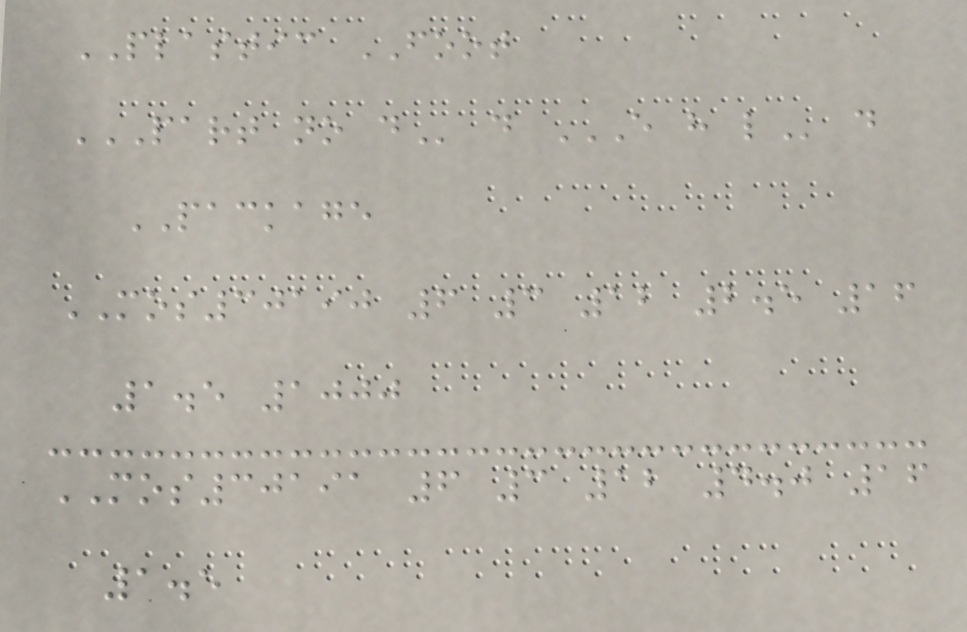PLASTIC FOOT
PART NO D d E H L d
PACKAGE
MOS30190 6 3 12 2.5 16
1.5 1000
MOS30191 6 3 12 4.0 16
1.5
